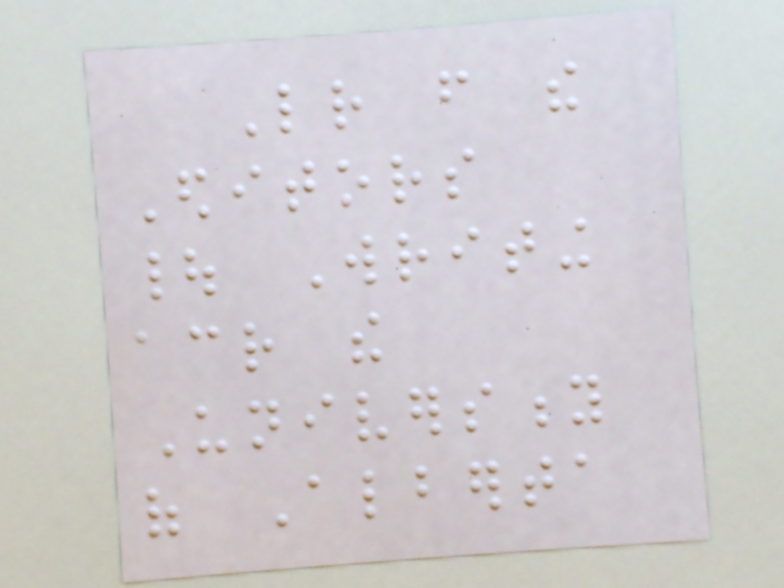Letter from the
Editors
| Writing
across the
University
of Alberta
